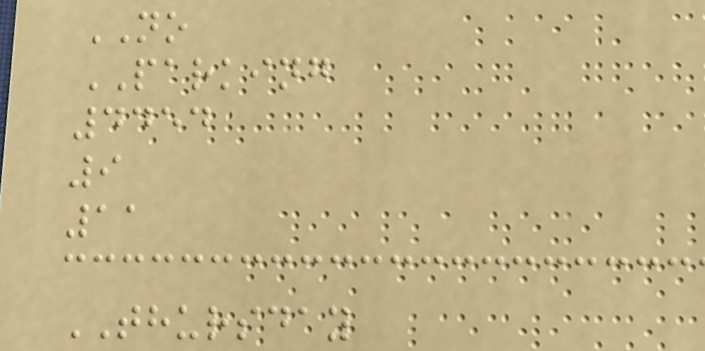NO
PARKING
4454
9
11
THURSDAY
